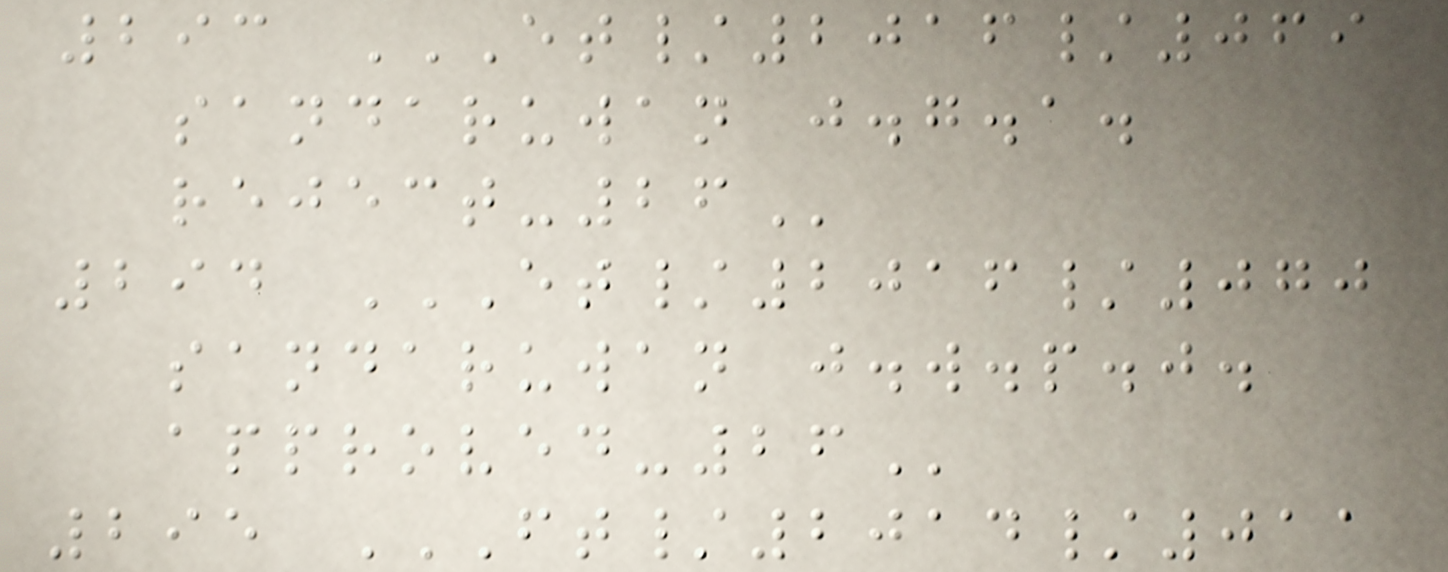293 ET/2016/069
SANDARUWAN J.G.A.
REJECT-26
294 ET/2016/070
SANDARUWAN J.W.P.J.
APPROVED-26
295 FT/2014/011
